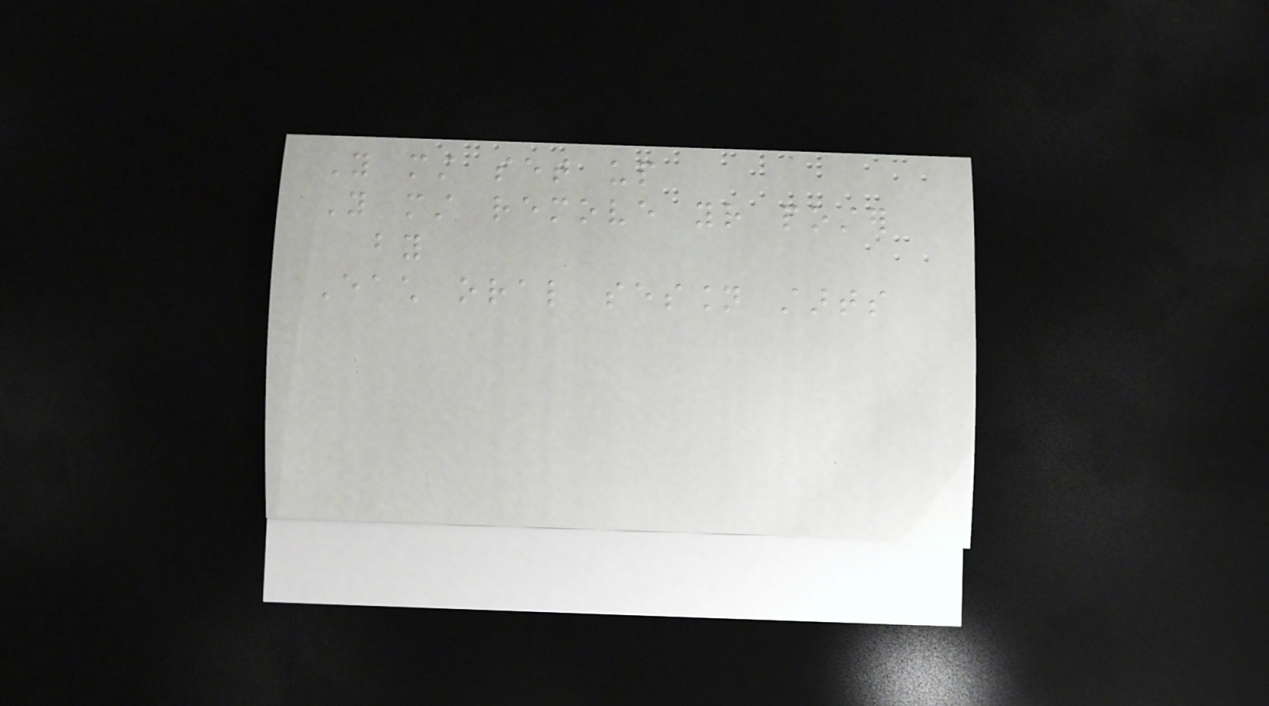You must set up
You must remove your poster
by
Each oral session starts
